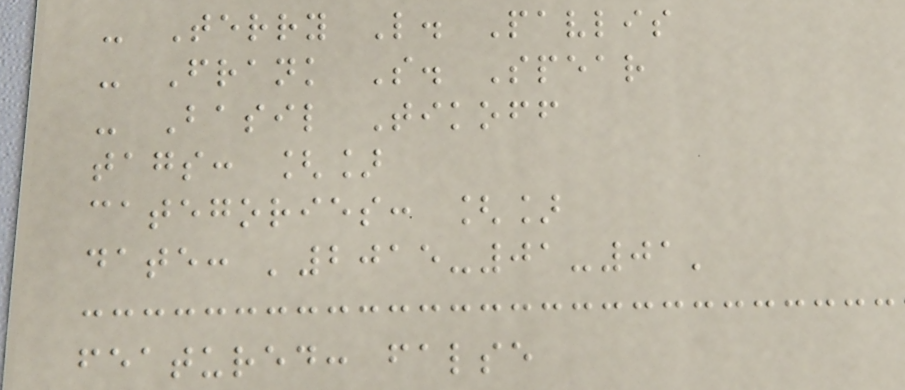- Terry L. Pavlis
- Frank S. Spear
- Basil Tikoff
tags: []
categories: []
date: '2015-01-01'
featured: false
